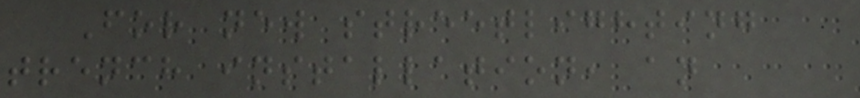For new streetlighting
trench installation, an
